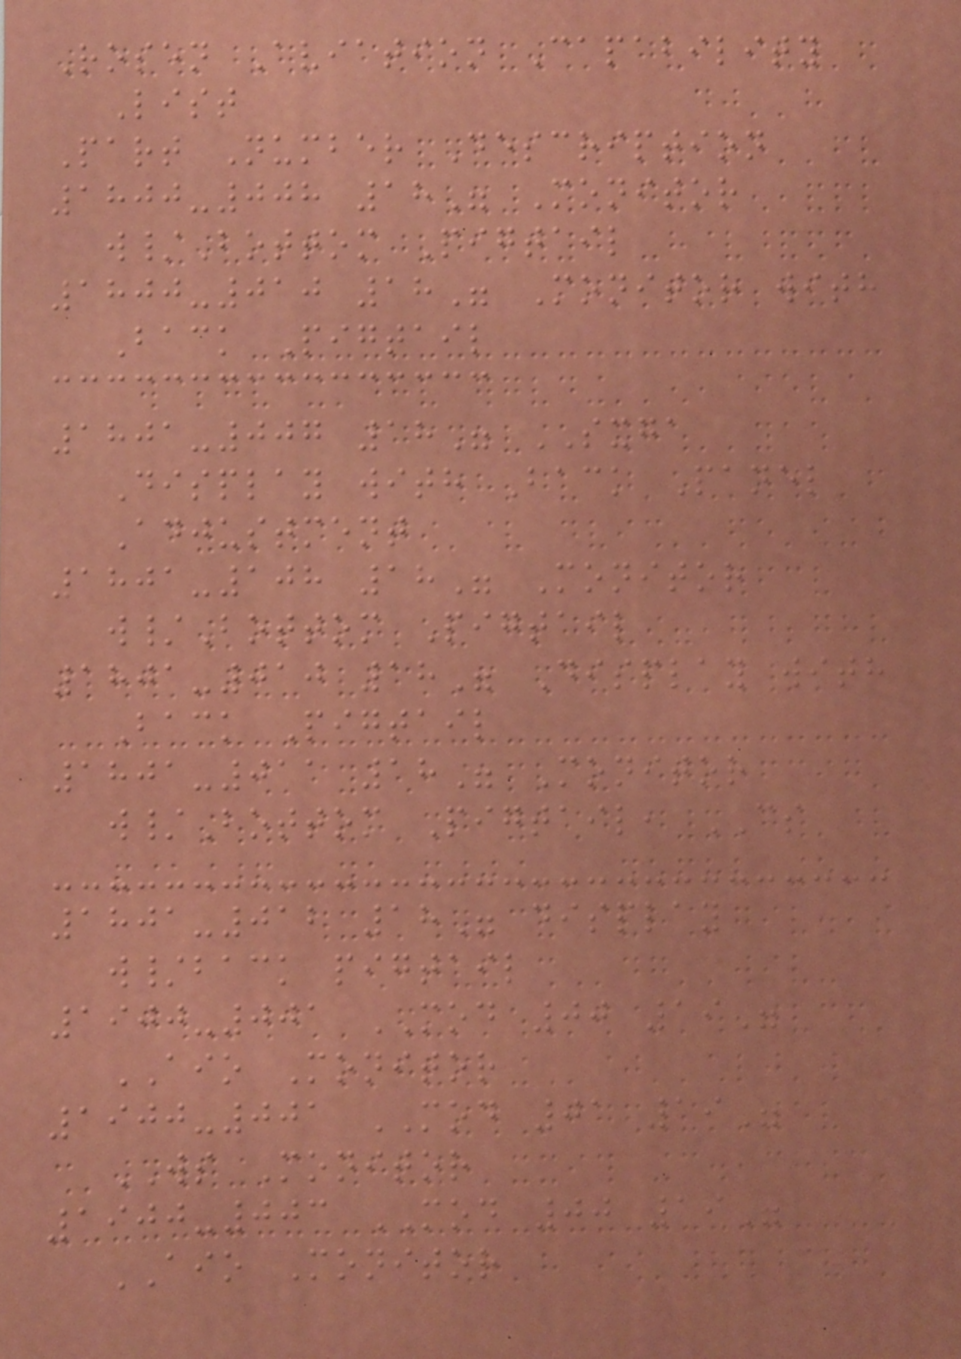Rosen Aviation Capability
List
Part Number Description
1800-008 18" Monitor
w/Bottom Pigtail
1800-010 18" Monitor with
Back Pigtail
1801-007 18" SXGA
Display with Back Panel
Adjustment
1801-108 18" Monitor
w/Bottom Pigtail
1801-010 18" Display with
Back Pigtail
1801-011 18" Monitor
w/Bottom Pigtail, CS
1801-012 18" display
w/back pigtail
1900-001 MOD 00 19"
AIO Monitor
1900-001 MOD 01 19"
WS Monitor
1900-003 MOD 00 19"
AIO Monitor
